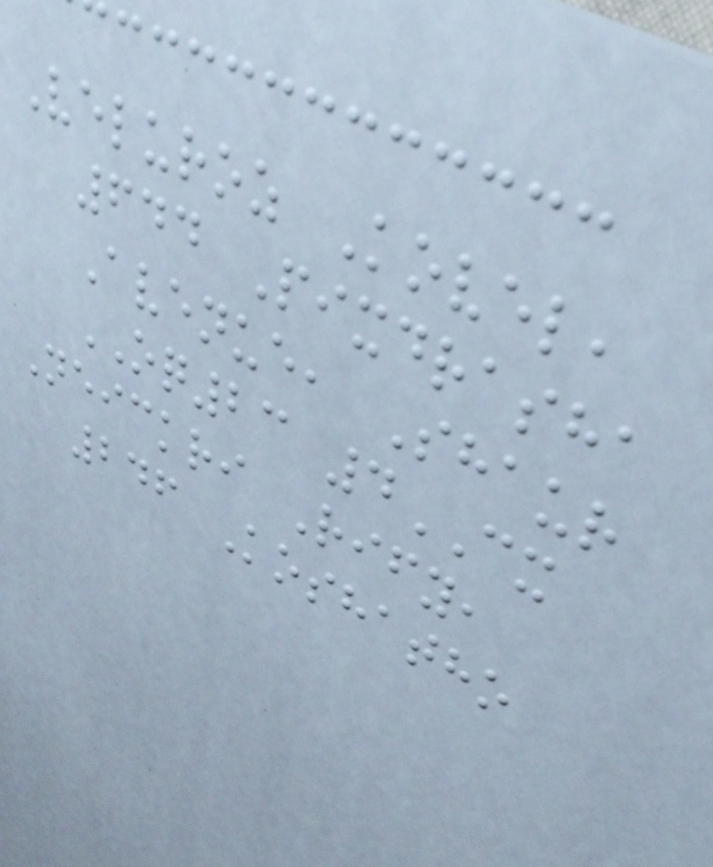Veluroz Kovel,
644 Pixdrasha
Avenue, Shaur
OQ23 4CX
Neickri Rify,
246 Koshatho
